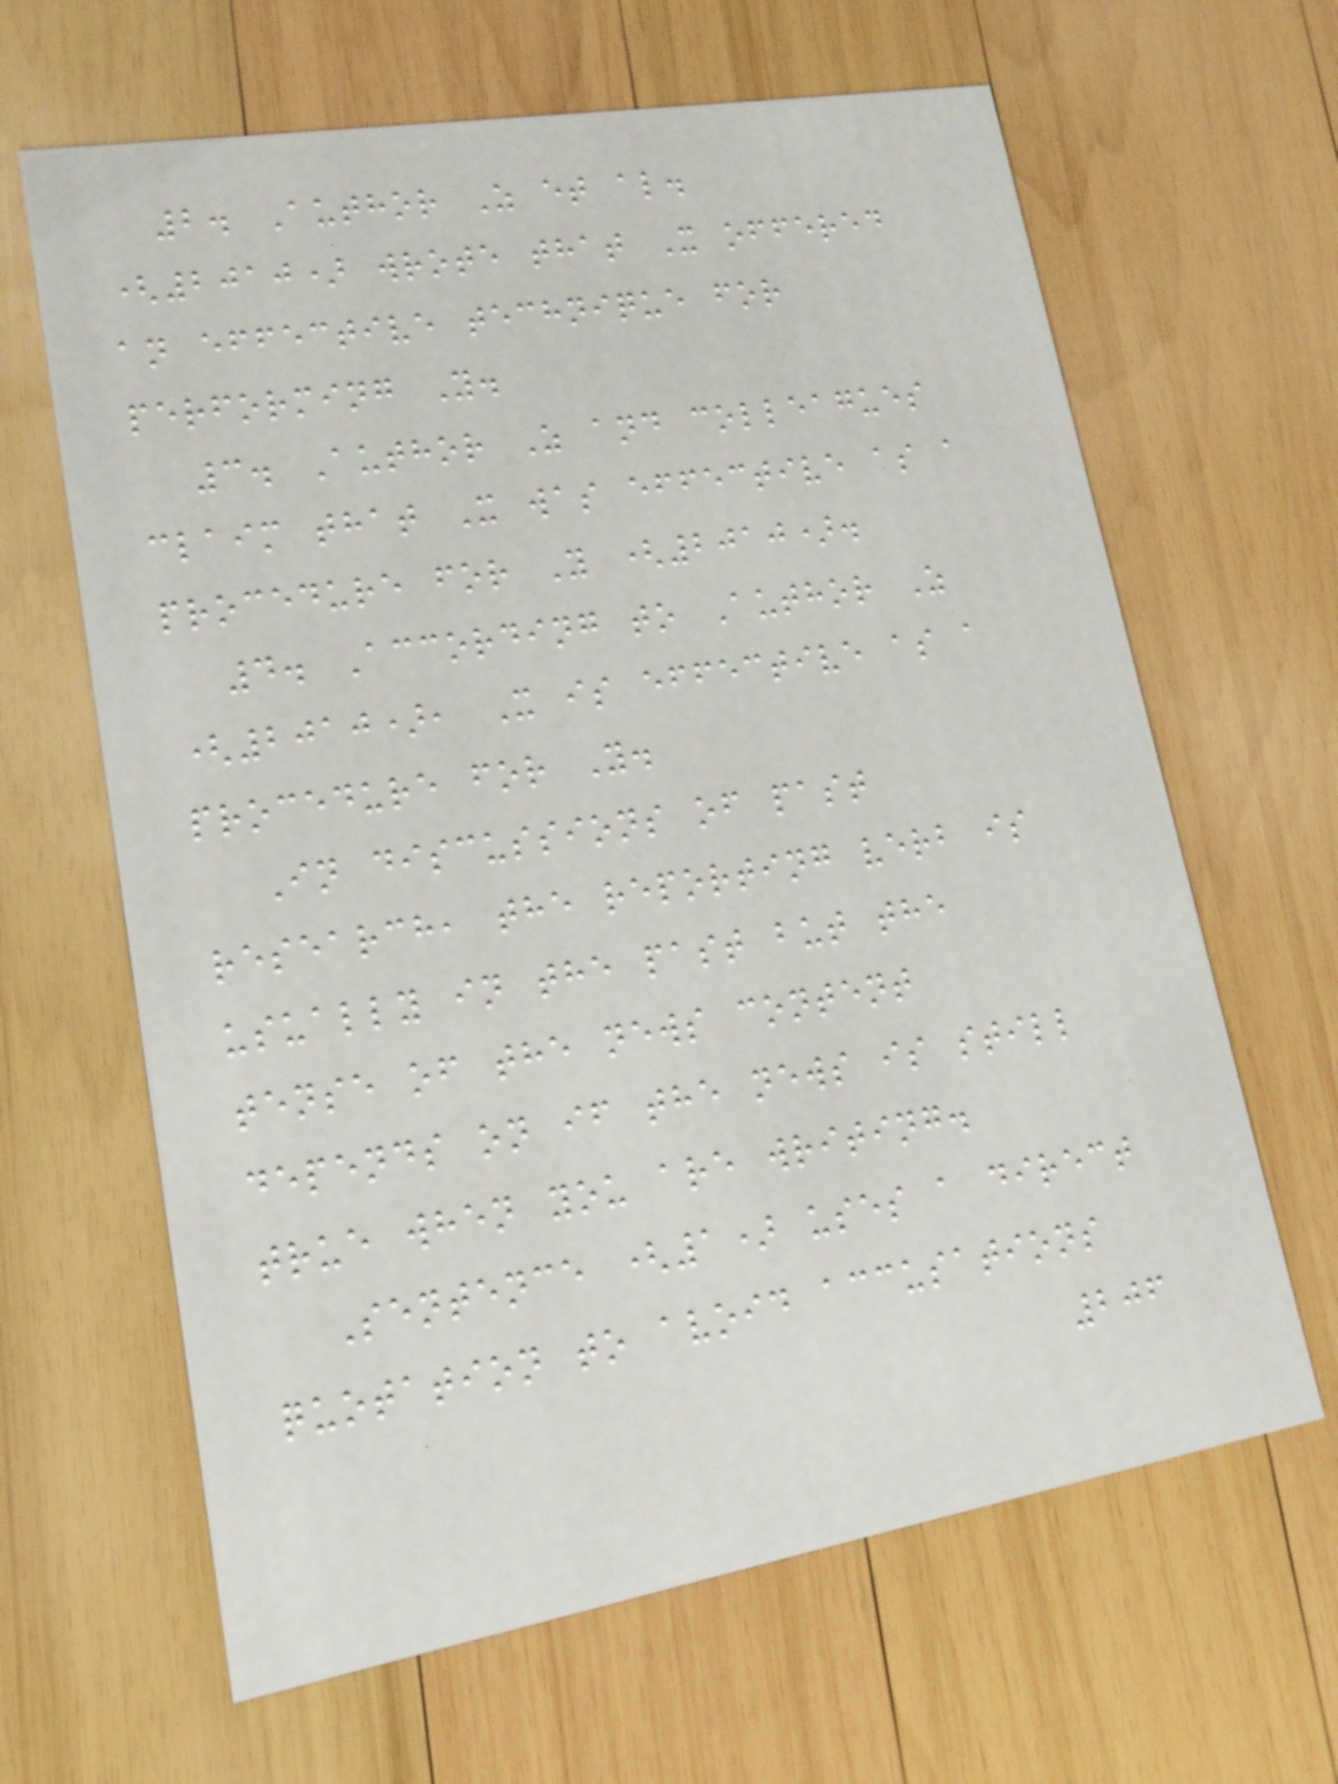2. Author Z et al.
(2010) wrote that X offered
an effective technique for
performing Y.
3. Author Z and colleagues
claim that X was effective as a
procedure for Y (2010).
4. According to Author Z
(2010), X is effective as a
procedure for Y.
In discussions of past
research, the reporting verb is
usually in the past but the
tense of the news content
depends on if the news is still
true when you are writing.
Sentence (1) uses a direct
quotation to avoid accusations
206
